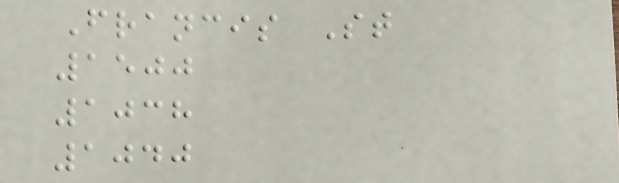Francis St
1500
1038
1040
